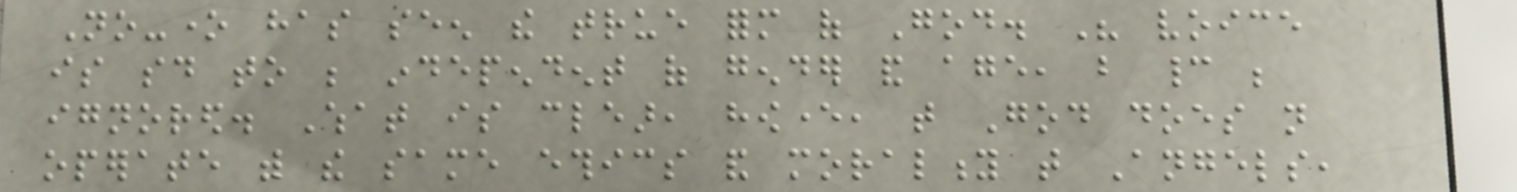No-one has seen the true form of God. His voice
is said to be independent of gender and age, but cannot be
ignored. What is clear, however, that God does not
operate with the same ethics and morality that Angels,
